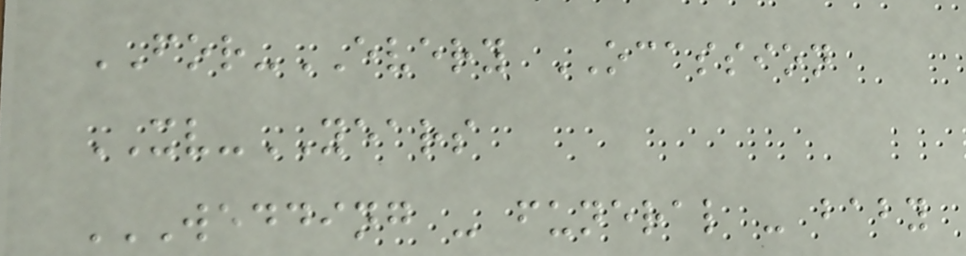FOR-EVERY OCASSION
XV-YEARS
WEDDING - FUNERAL - BABY
